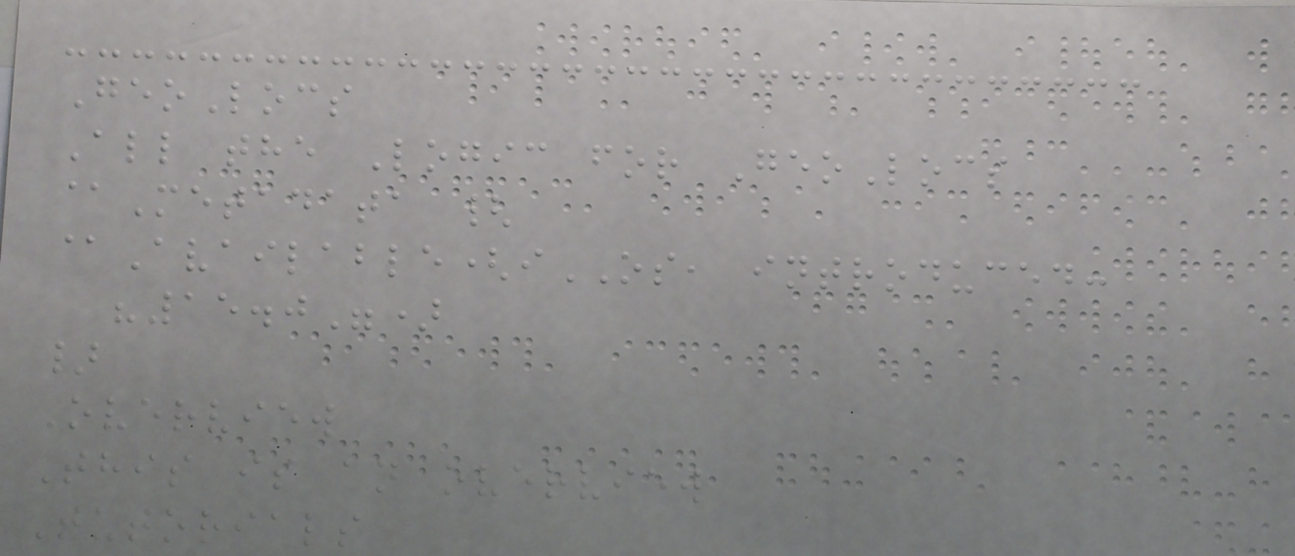GeoLocs
All the Logic for GeoLocs
@Metadata {
@Available(iOS, introduced:
"15.0")
}
Overview
This is an overview
Tutorials
